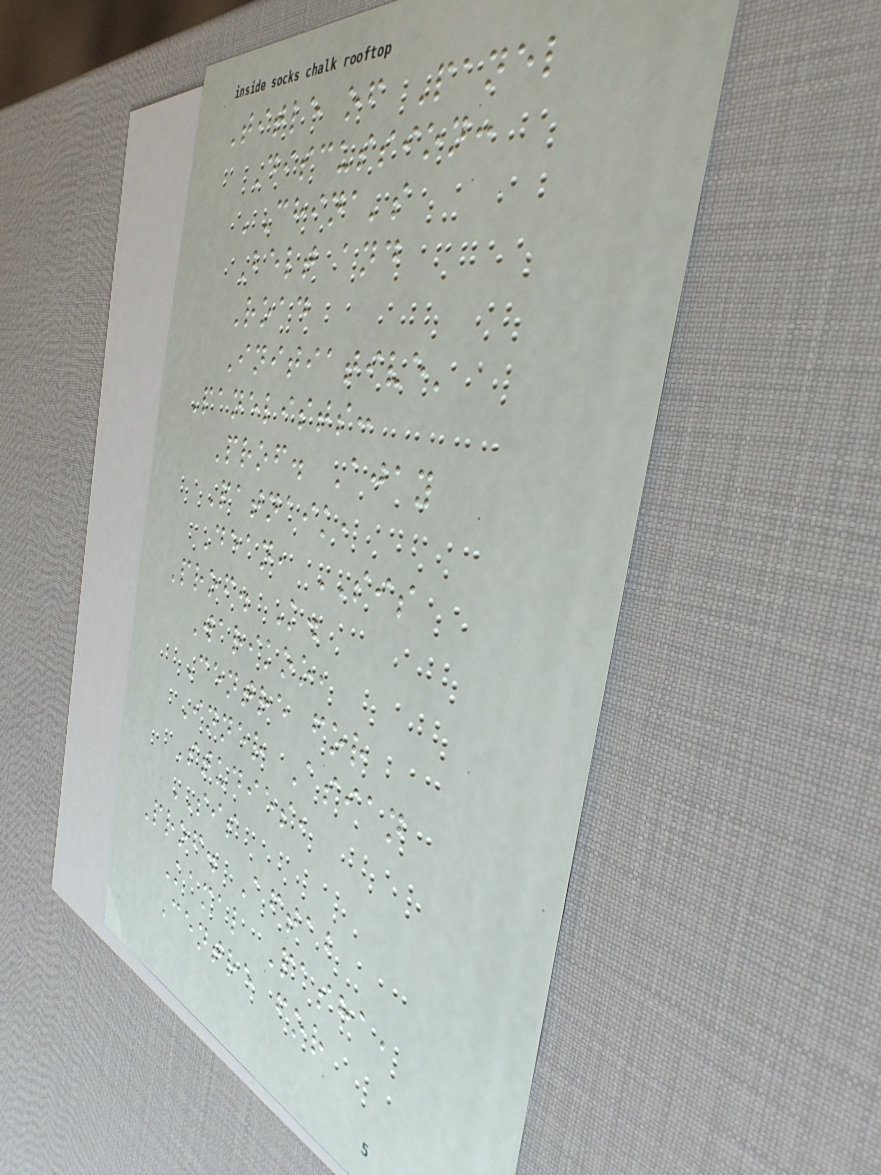Title of Panel
Discussion:
'China's
Belt and
Road
Initiative'
Panelists:
Prof. Ajay
Patnaik,
Dean, SIS
Prof. K.
Warikoo,
Centre for
Inner Asian
Studies,
SIS
Prof. Aftab
Kamal Pasha,
Centre for
